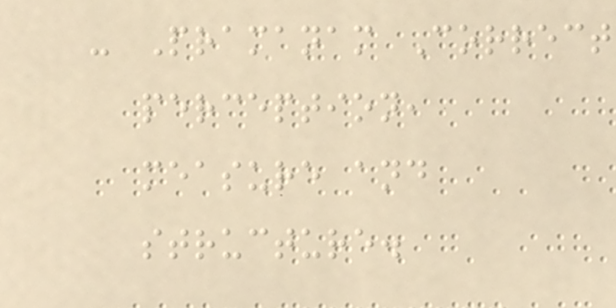- Pramanam Correct
perception,
measure and
structure.
